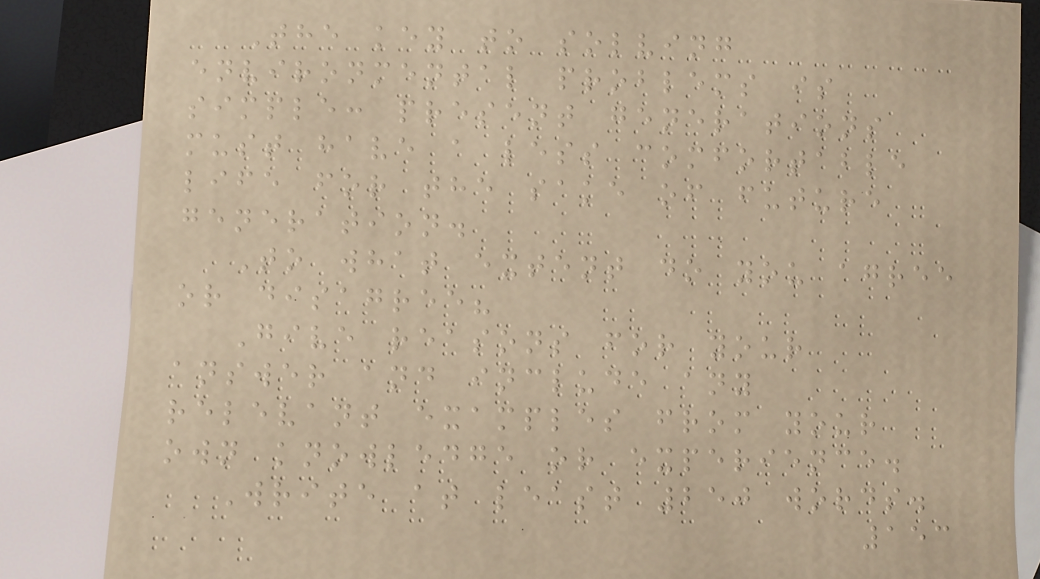The key to solving
environmental problems is
simple: present generations
must have a less comfortable
life for the sake of future
generation.
To what extent do you agree
or disagree?
Give reasons for your
answer and include any
relevant examples from your
own knowledge or experience.
Write at least 250 words.
153
